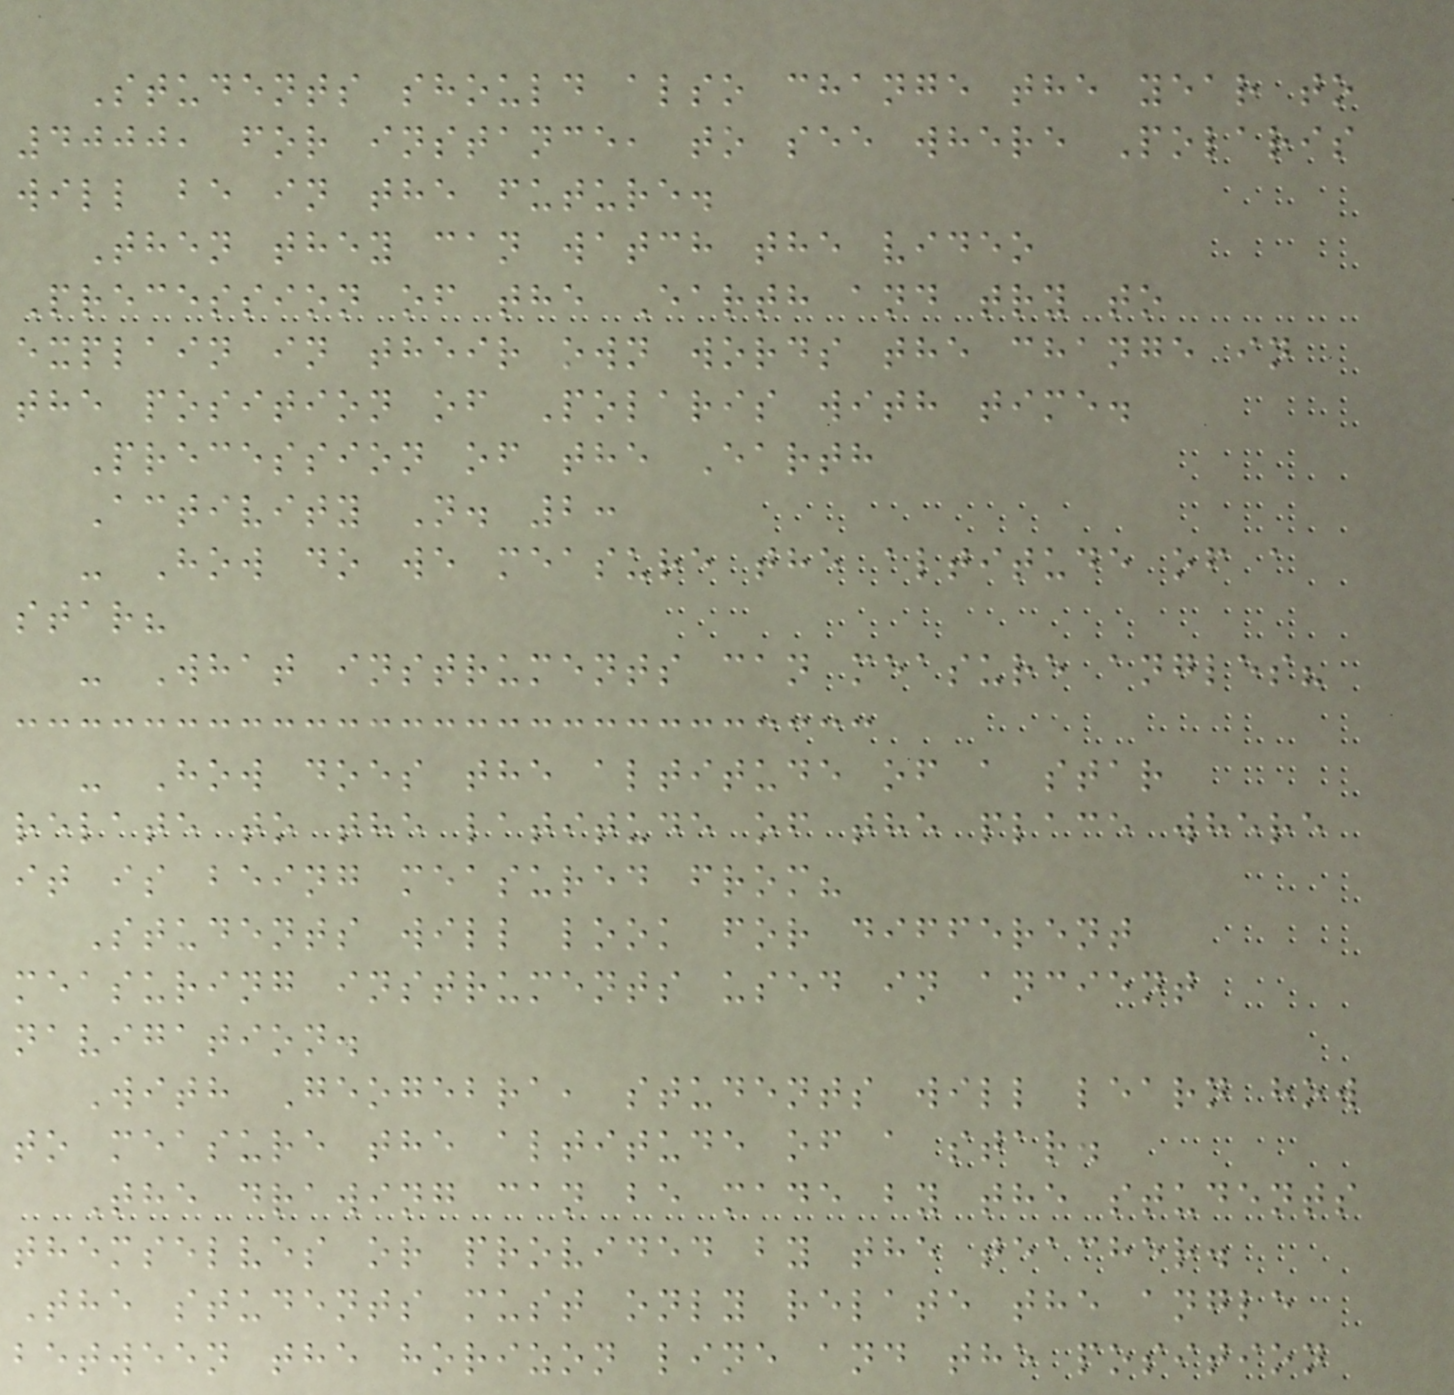Students should also change the year to
4000, for instance, to see where Polaris
will be in the future.
Then they can watch the video
Precession of the Earth and try to
explain in their own words the change in
the position of Polaris with time.
Precession of the Earth
Activity N. 2:
- How do we measure the altitude of a
star?
- What instruments can measure angles?
- How does the altitude of a star
relate to the latitude of the place where
it is being measured from?
Students will look for different
measuring instruments used in ancient
navigation.
With Geogebra, students will learn how
to measure the altitude of a star.
The drawing can be made by the students
themselves or provided by the teacher.
The students must only relate the angle
between the horizon line and the position
